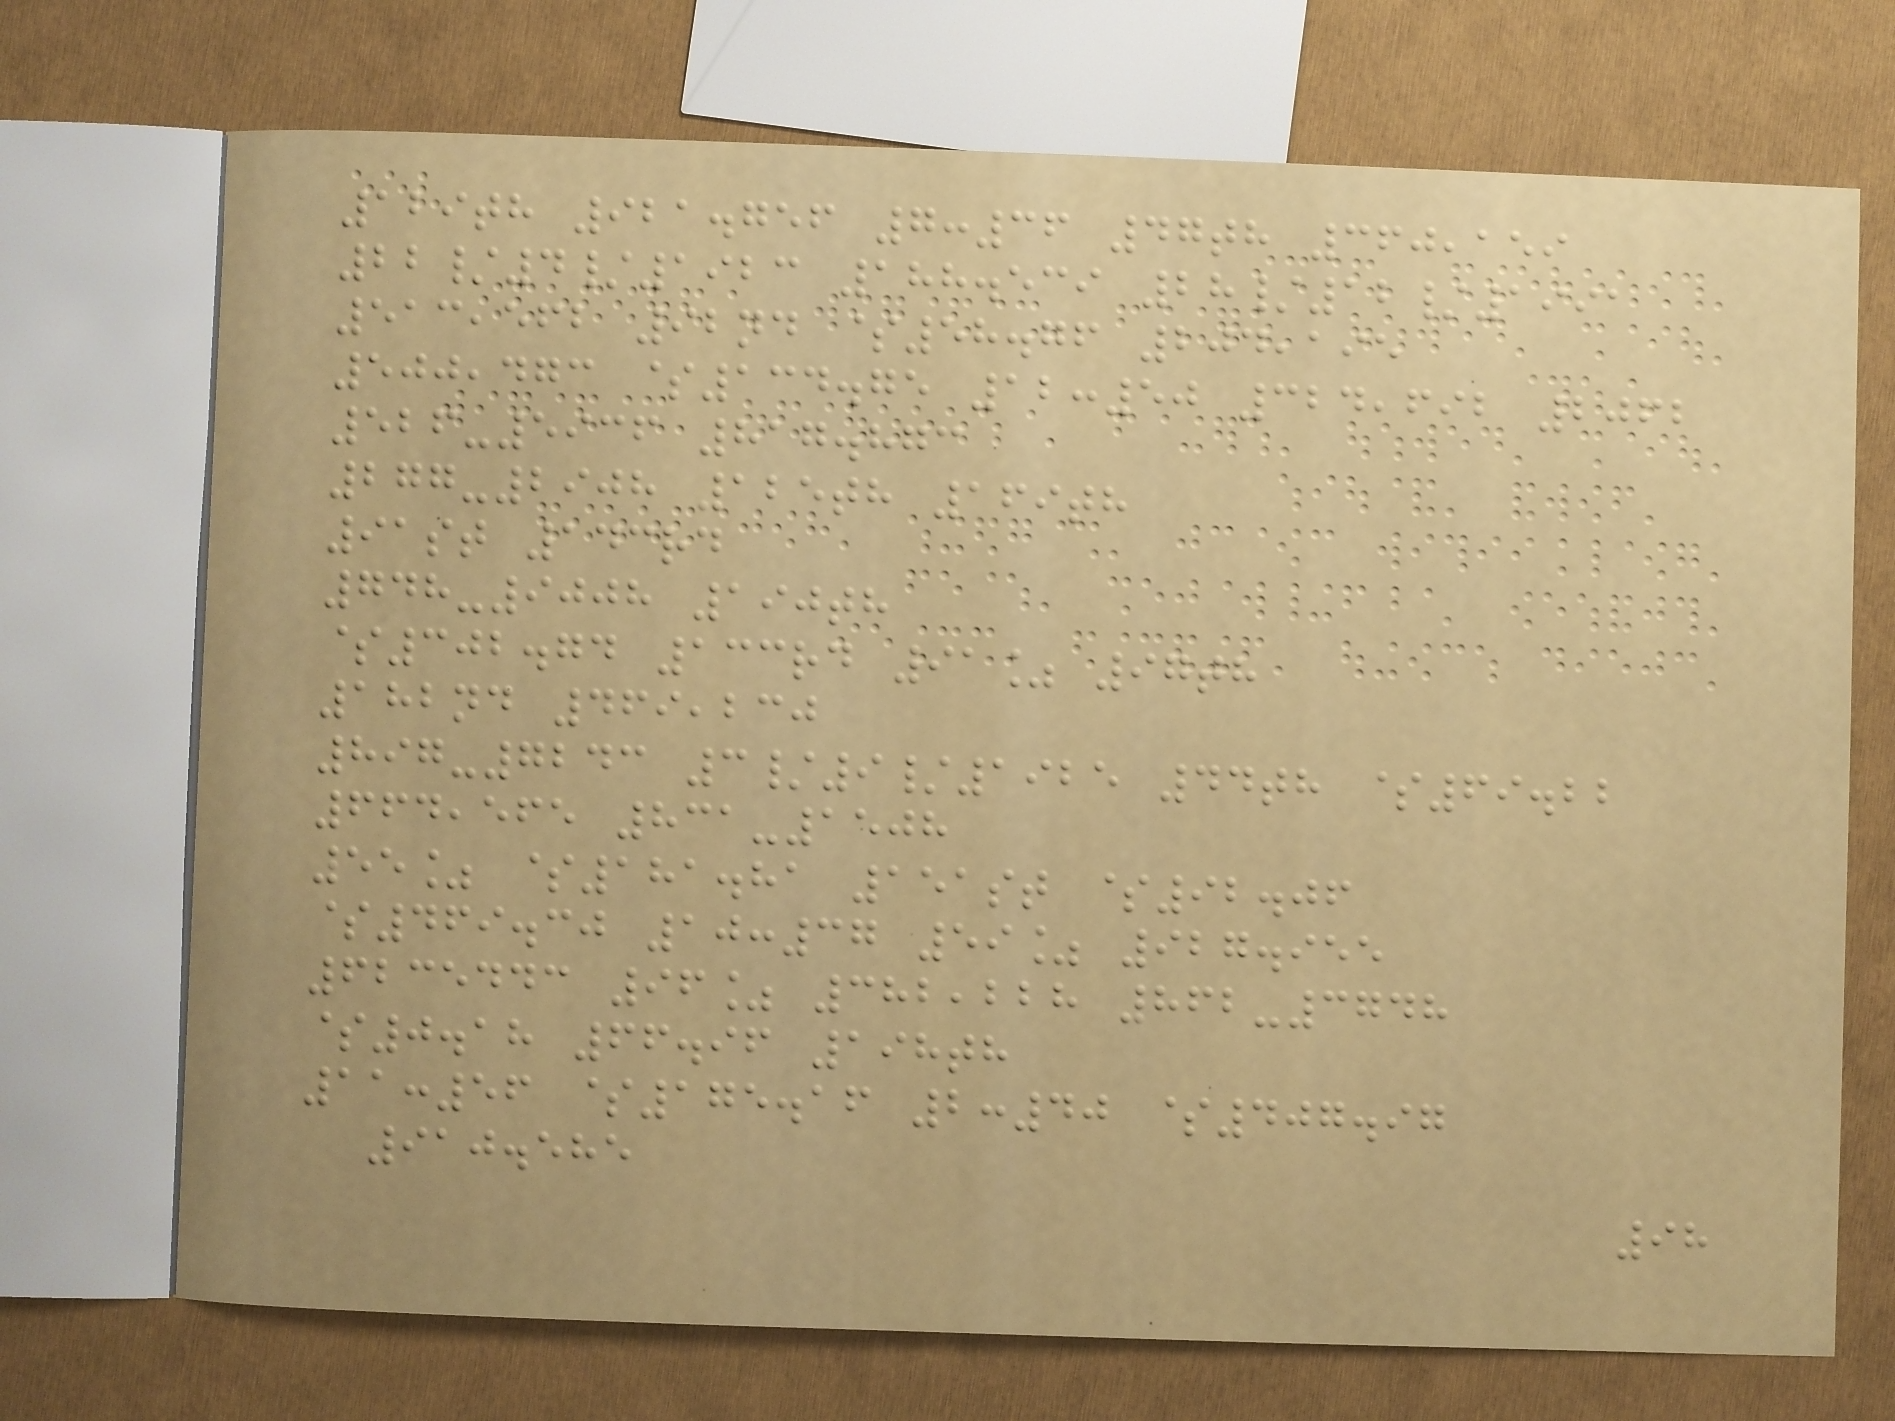129th 921.756 7:36 47th 360,159
22/4/1923 188.539 28/12/1991
513,562 92nd $58.76 204,195
500,473 $134.75 12:50 324,692 2062
526-5936 817.873
277-2908 125th 169th
91st 143rd
748-9008 190th
$302.74 133rd 91% 97th
182nd 469,230
897-7243 3/9/1925 44th $69.22
664,565 831-1508
55% $181.81 151st $92.06
$469.30 10:37 59% 927.955
6235443 96% 382,228 862-3748
$0.18 66.96 198th
11:56 $175.16 2:40 $407.97
910.585
98
